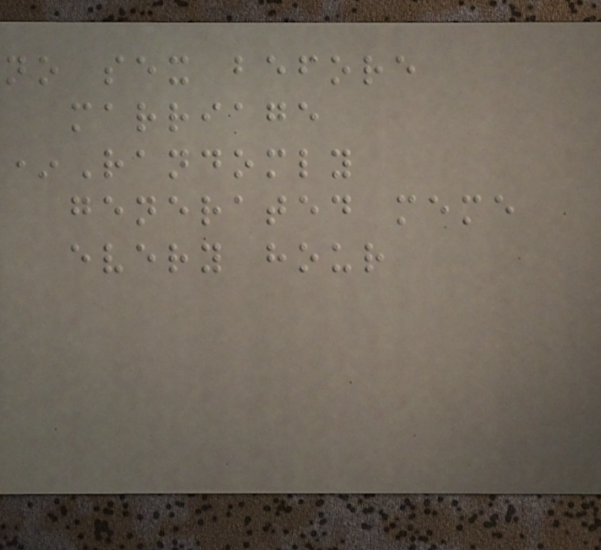no sex before
marriage
*Randomly
generated meme
every hour
